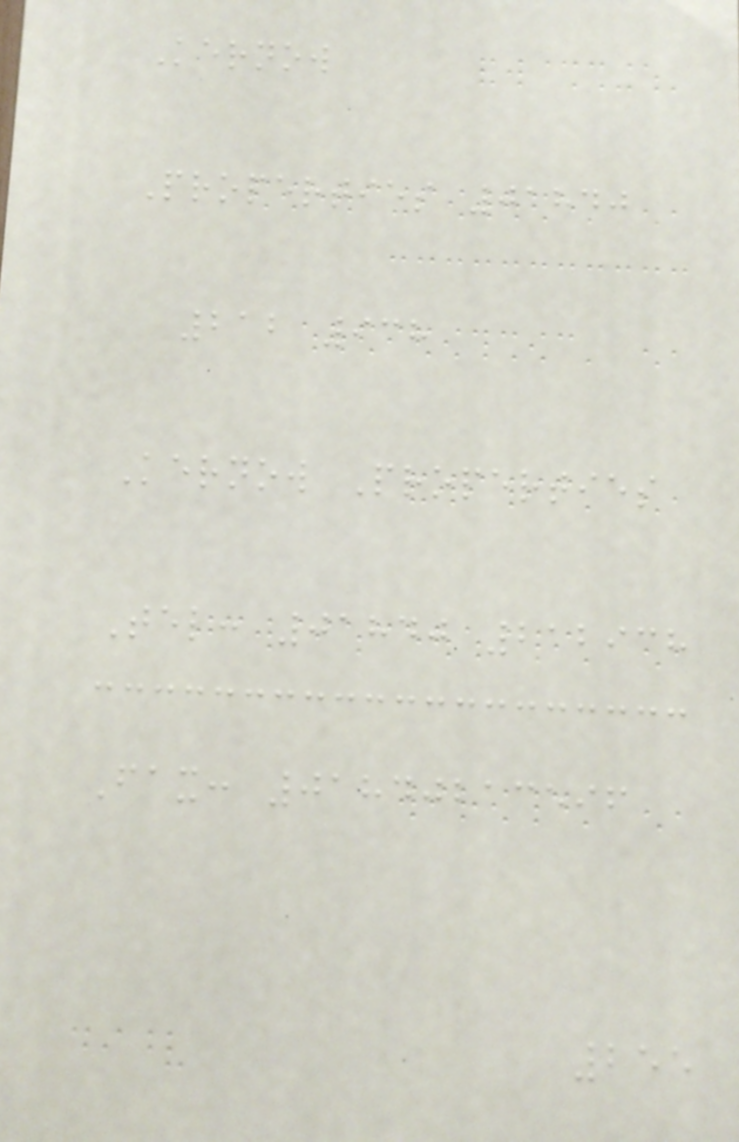Kernow
Properties 01840
212 938
Kernow Properties
Tel: 01840 212938
Fax: 01840213596
255
